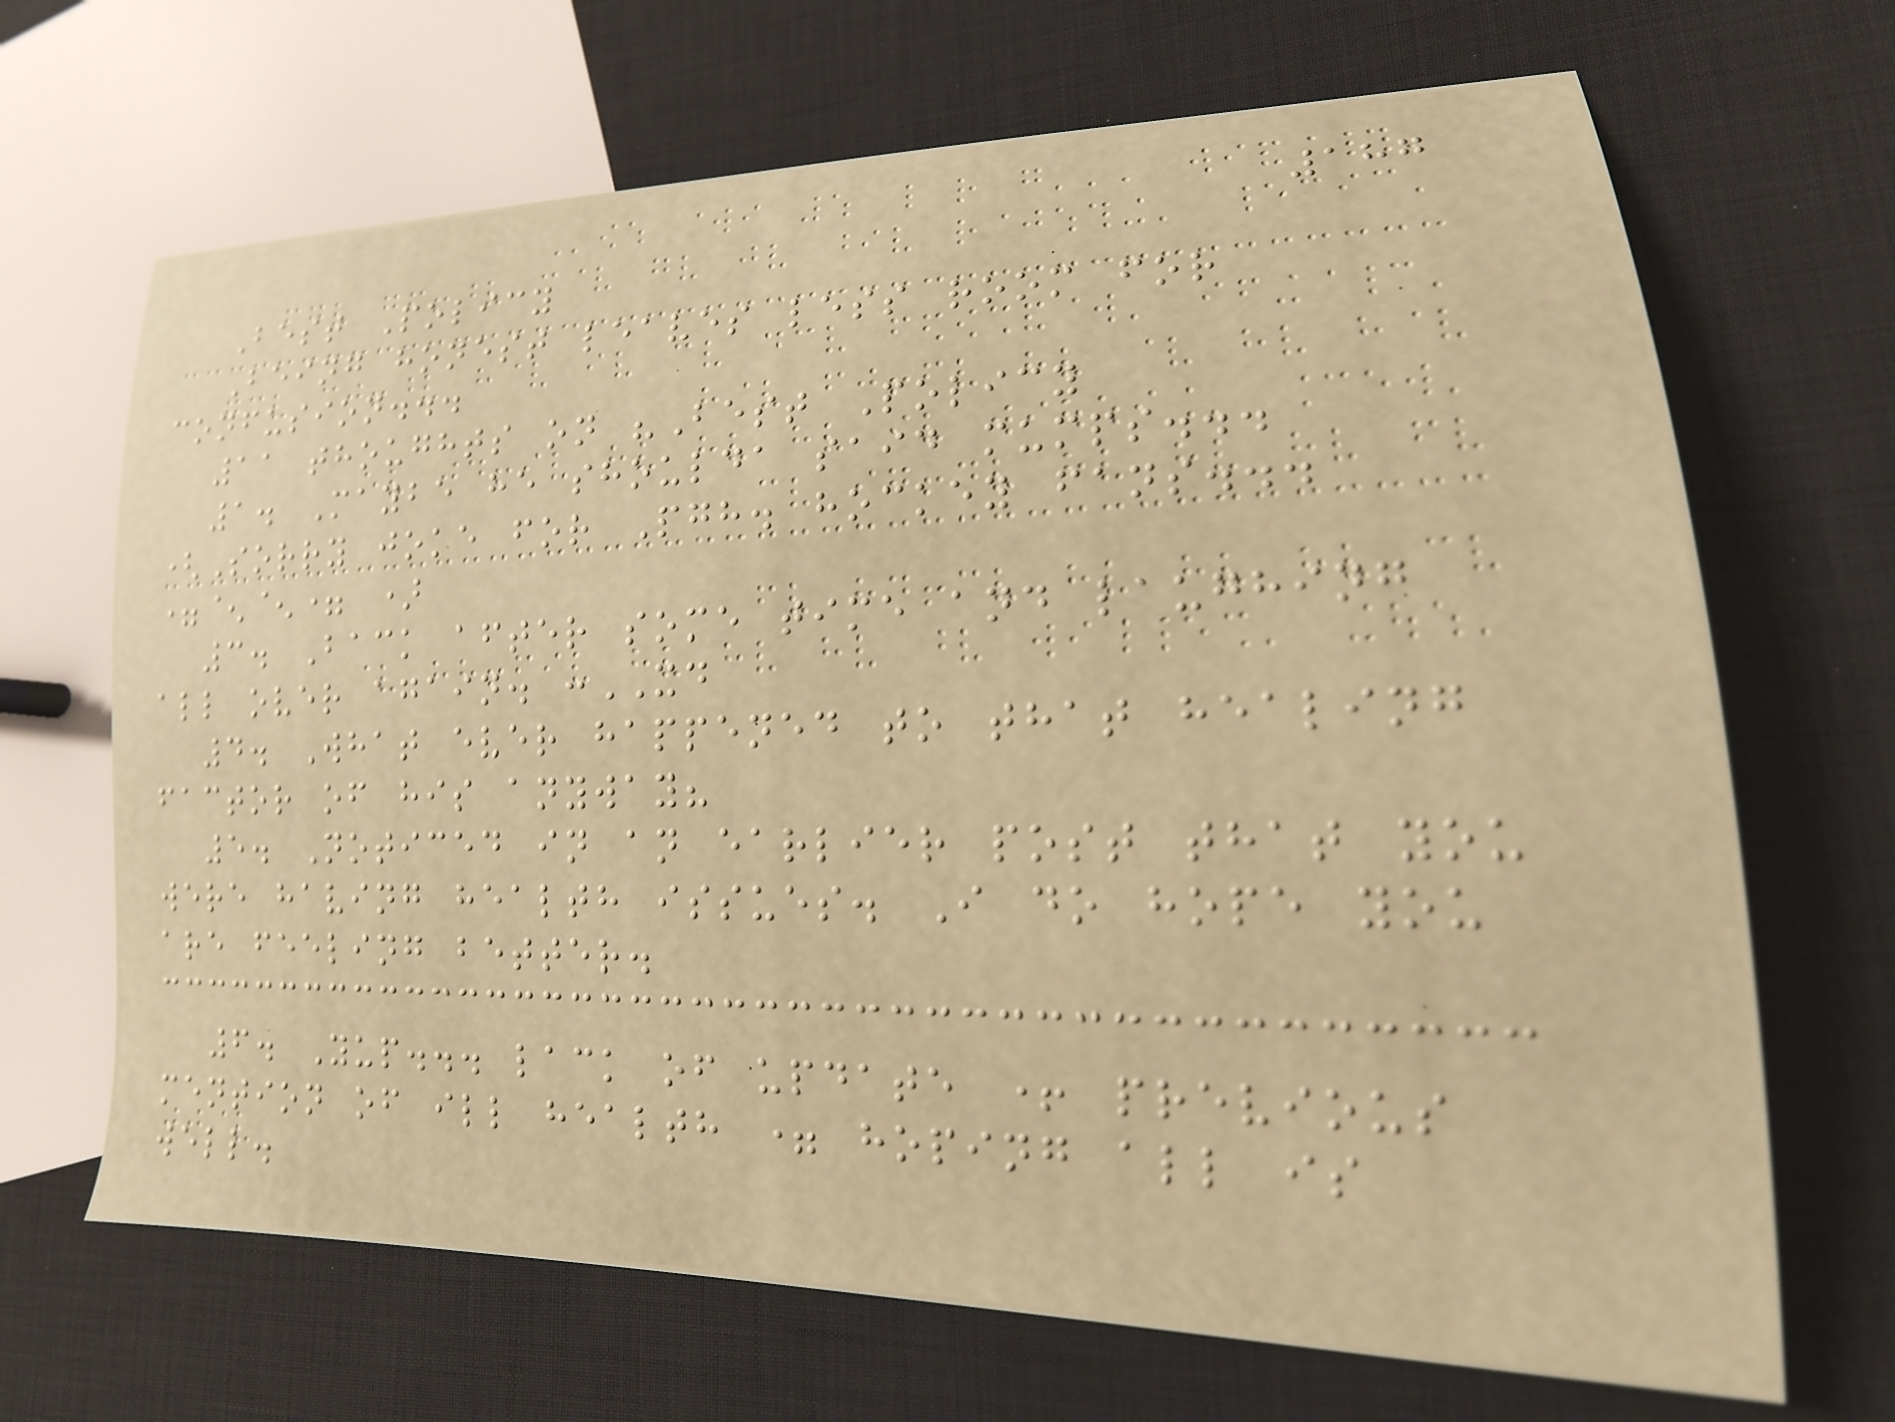187
Best Policy
Being honest leaves less room for
confusion...
11 thoughts on "Best Policy
1. Maybe he shoulda said mumps...
(Sorry joke for Pgh. hockey fans...
=^^= )
3. Back after some time and laughing
all over again. :XD
4. What ever happened to that healing
factor of his anyway?
5. Noticed in an earlier post that you
were having health issues. I do hope you
are feeling better.
6. Yup... lack of update + previous
mention of ill health = hoping all is
well.
